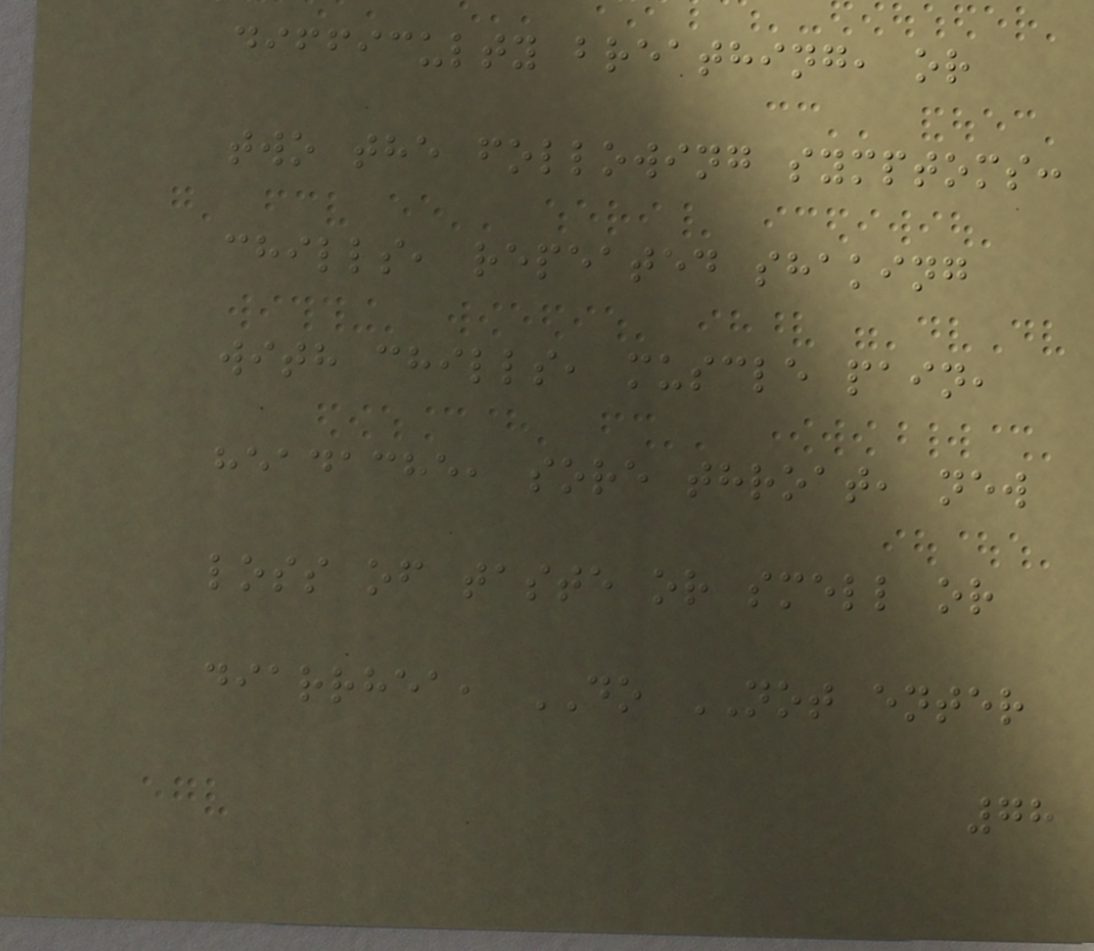difficulty breathing, or
two the following symptoms:
chills, repeated shaking
with chills, muscle pain,
headache, sore throat, new
loss of taste or smell or
diarrhea, DO NOT enter
78
